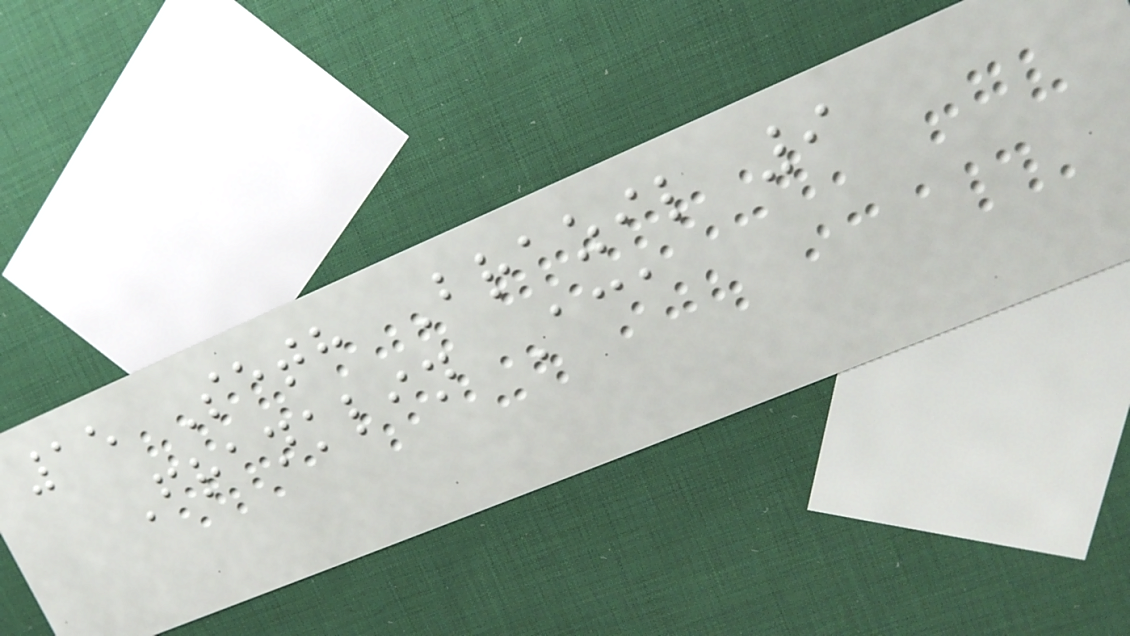15 Seth Brazil 9
Franklin Aca
